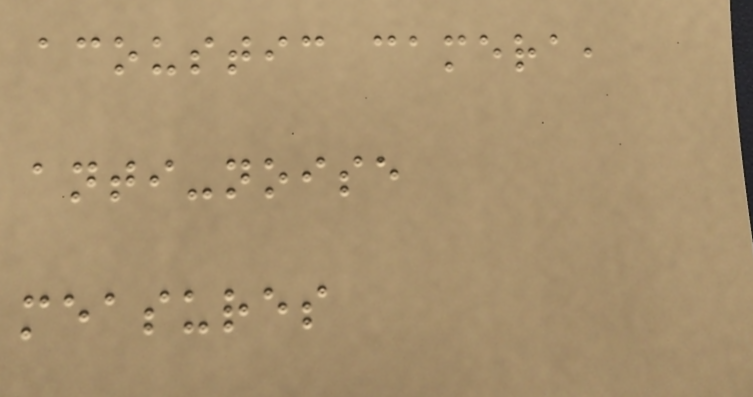acoustic camera,
anti-noise
measures
